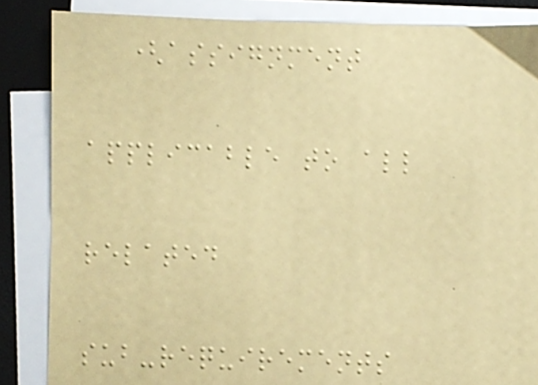(assignment
applicable to all
related
sub-requirements
